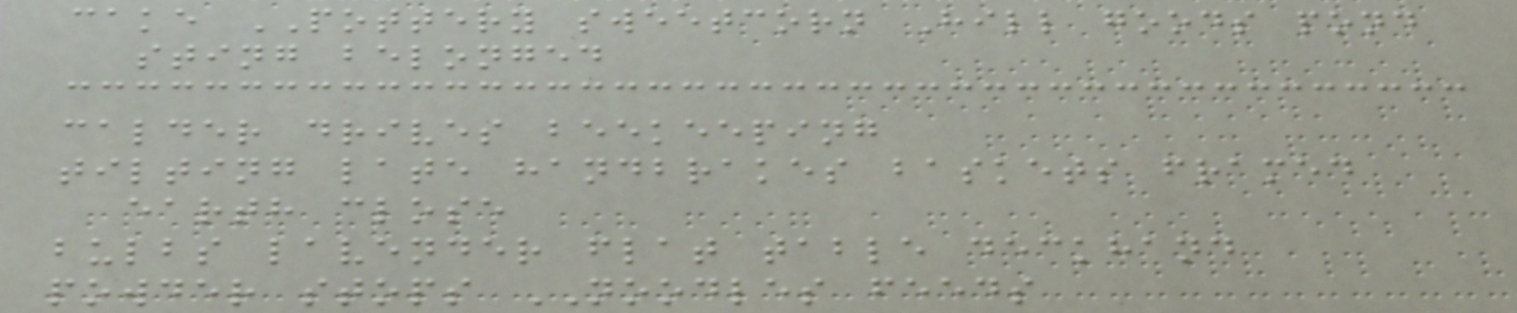cake POTTERY sweetcorn Hill goods pond
sting belonged
calder drives beekeeping
tilting late handbrakes baskets framed
earth close
bulbs lavender flat table deckhand
powder stops NOODLES feeds
